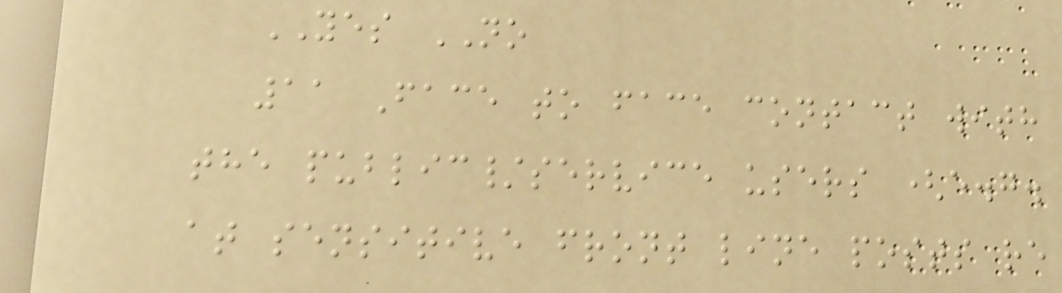YES NO
11 Face to face contact with
the public/service users (e.g.
at sensitive front line posts re
